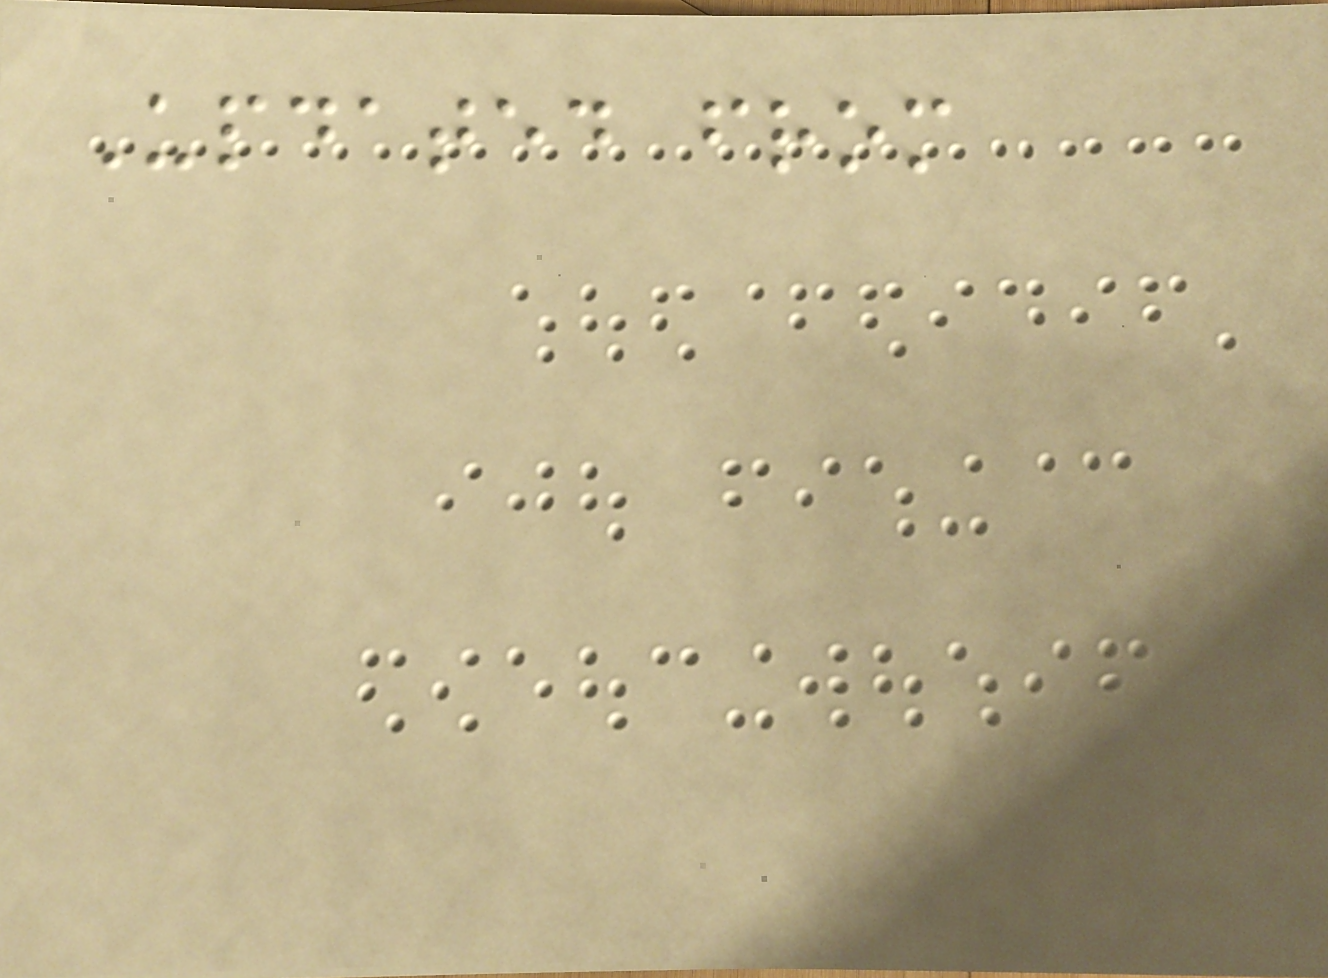Updated from
